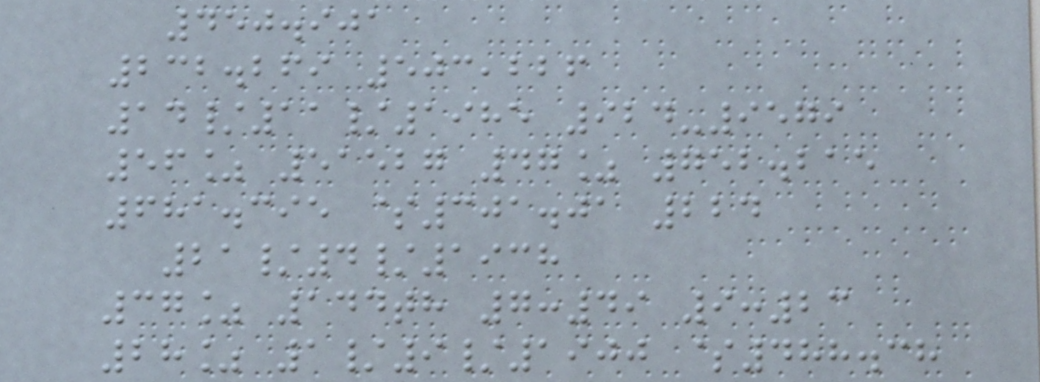450.901
232.269 503,226
14/11/1985 924-9579
56% 51527 47% 752.215
681.395 $301.01 224
21/4/1938
37% 144th 7:49 9:23
28% 1/9/1900 $488.38
